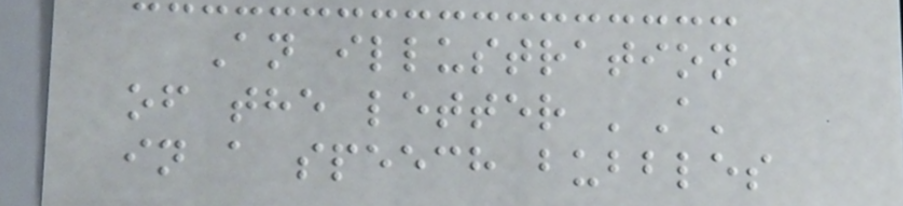An illustration
of the letter 'A'
in a speech bubbles
